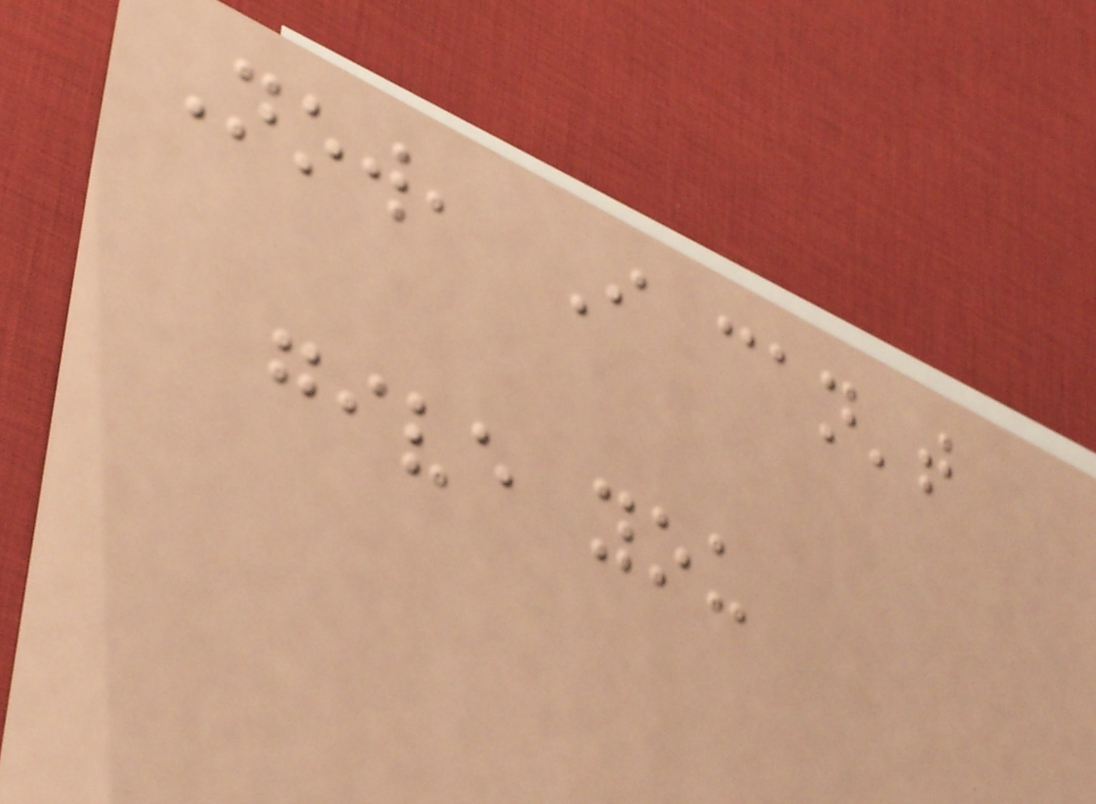Now, I can't
give you
